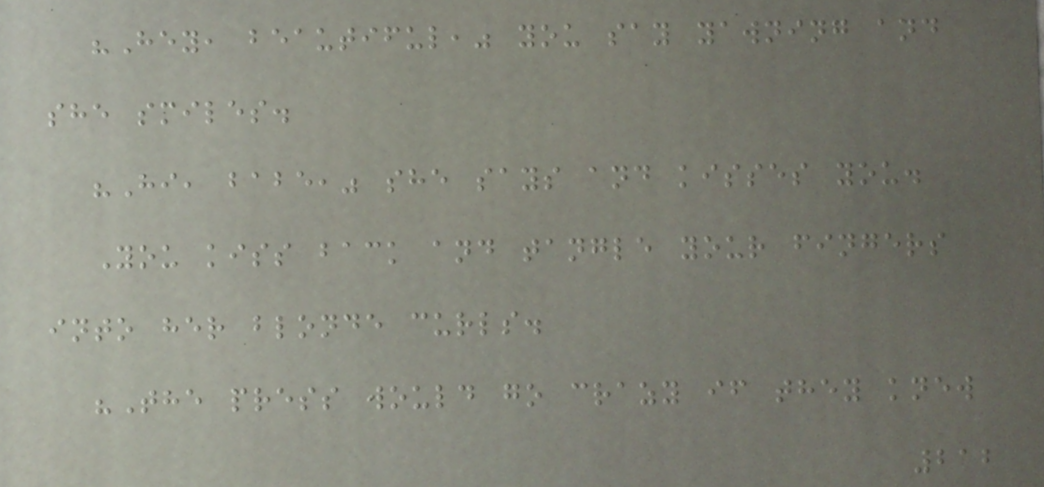"Hey, beautiful," you say yawning and
she smiles.
"Hi, babe," she says and kisses you.
You kiss back and tangle your fingers
into her blonde curls.
"The press would go crazy if they knew
212
